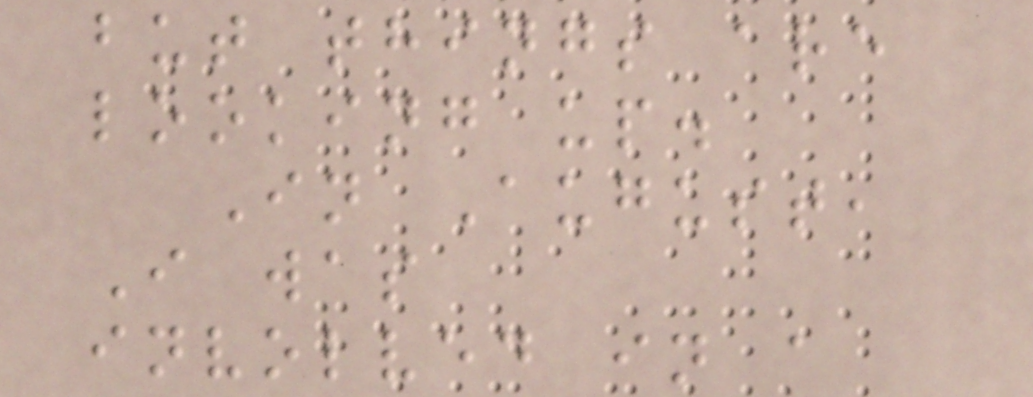but things are
looking up.
In August,
I was
involved in a
